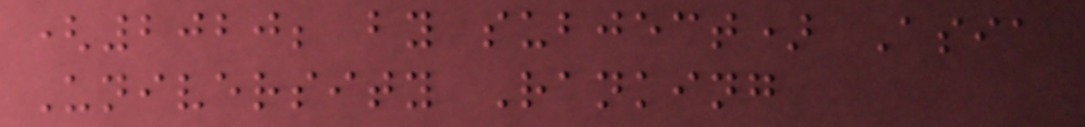(2020; by subject) Asia
University Ranking
